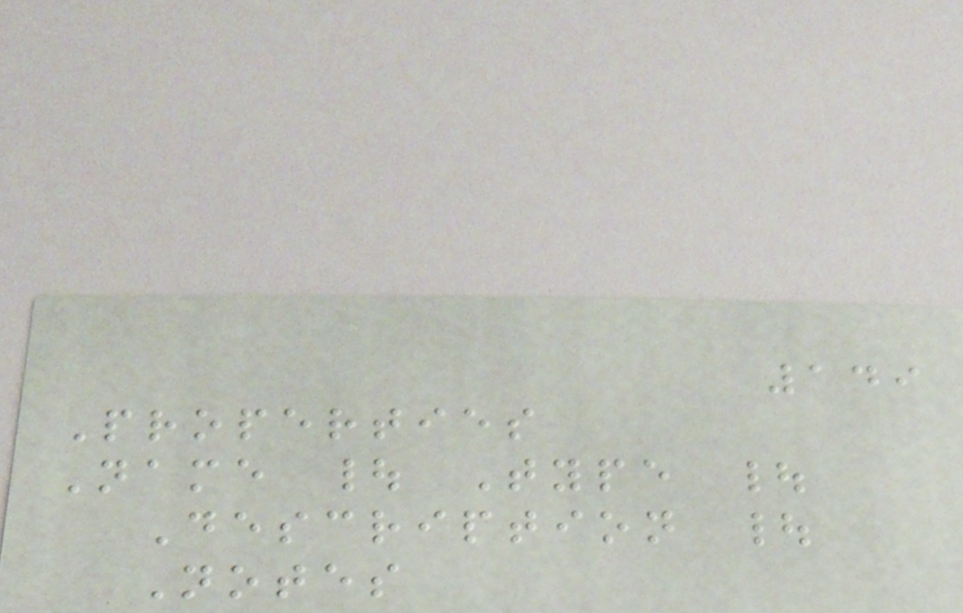149
Properties
Name | Type |
Description |
Notes
